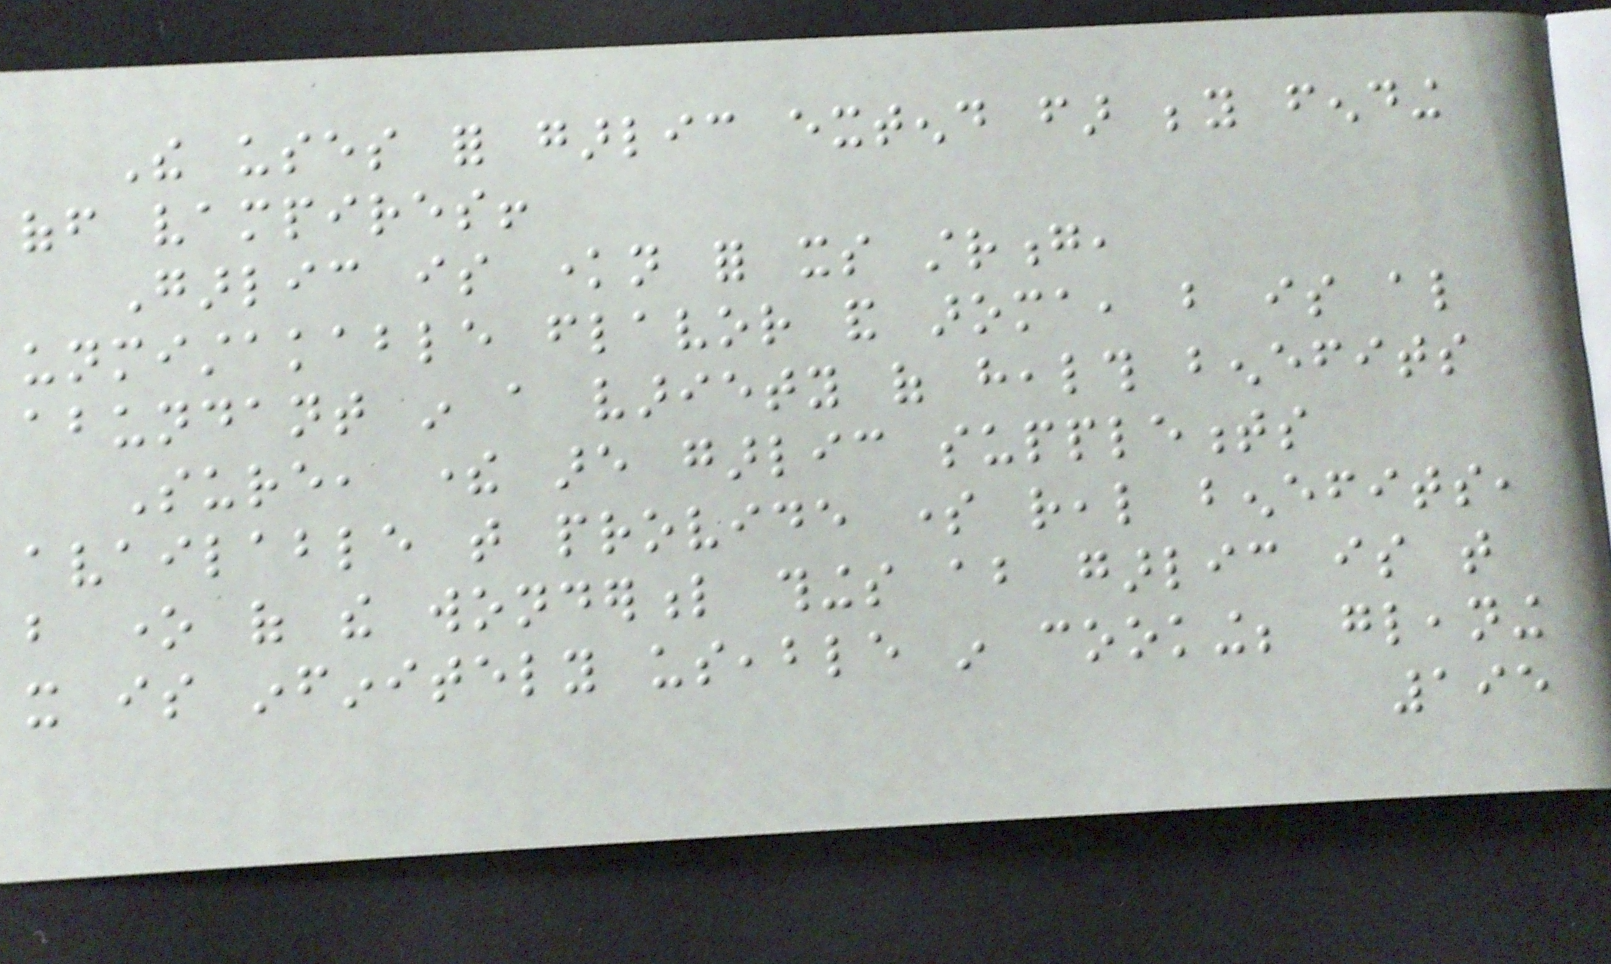The uses for garlic extend far beyond fending
off vampires!
Garlic is known for its strong,
unmistakable flavor and aroma, but is also
abundant in a variety of health benefits
Sure, there are garlic supplements
available that provide some real benefits,
but one of the wonderful things about garlic is that
it is infinitely useable in cooking; gleaning
195
